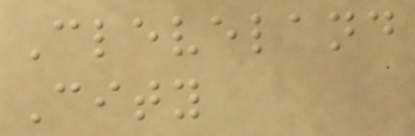Cleveland
City
